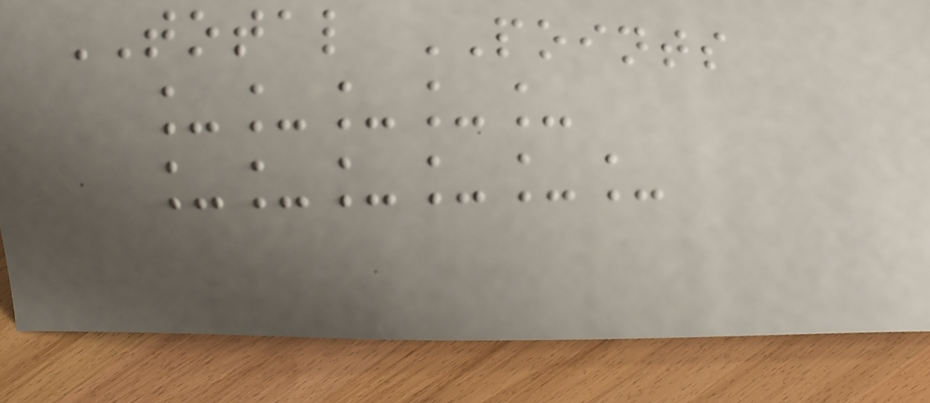TOTAL POINTS
_____
______
